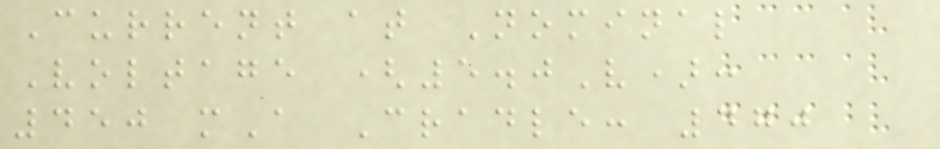Current at Nominal
Voltage (5.0V):
450 mA Cradle: 470
